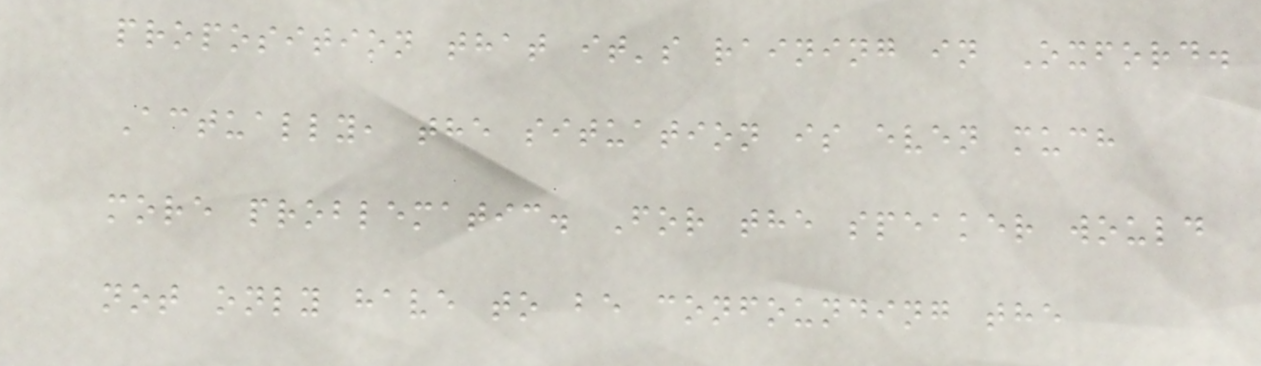proposition that it's raining in Oxford.
Actually, the situation is even much
more problematic. For the speaker would
not only have to be confounding the
